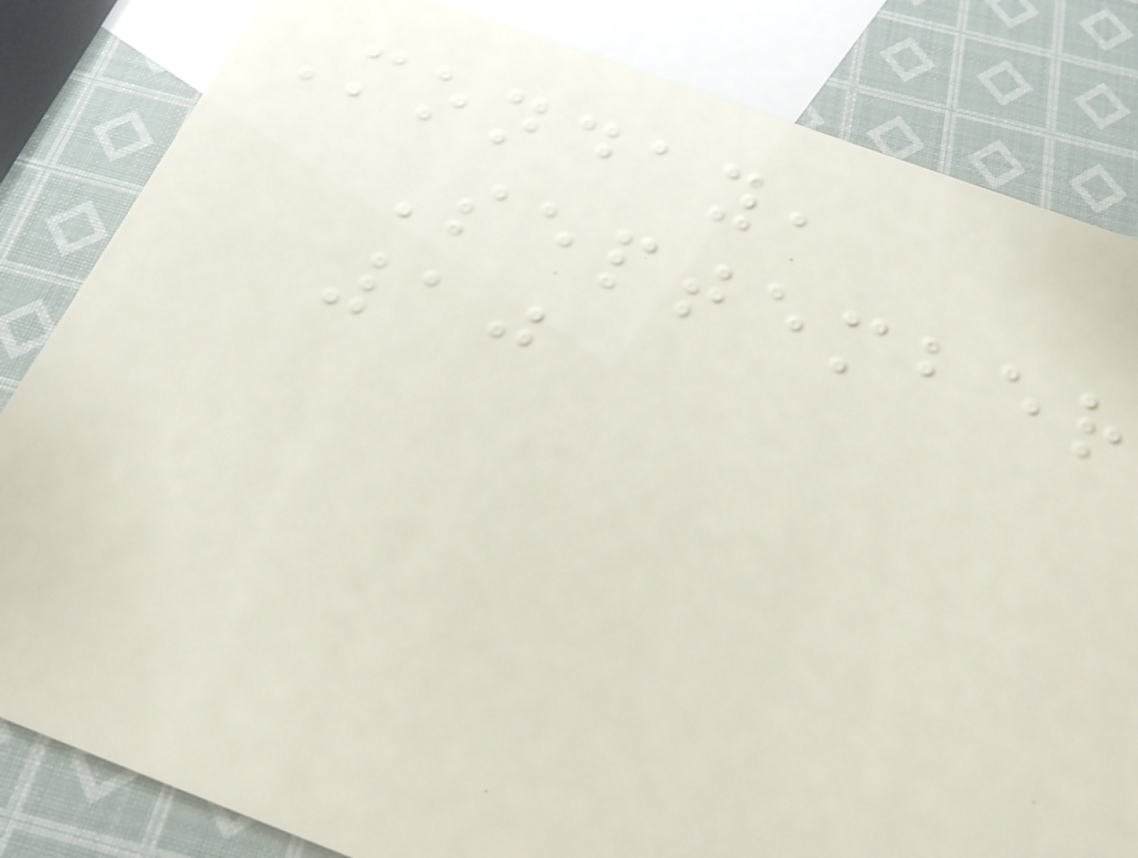Monday,
September
10
